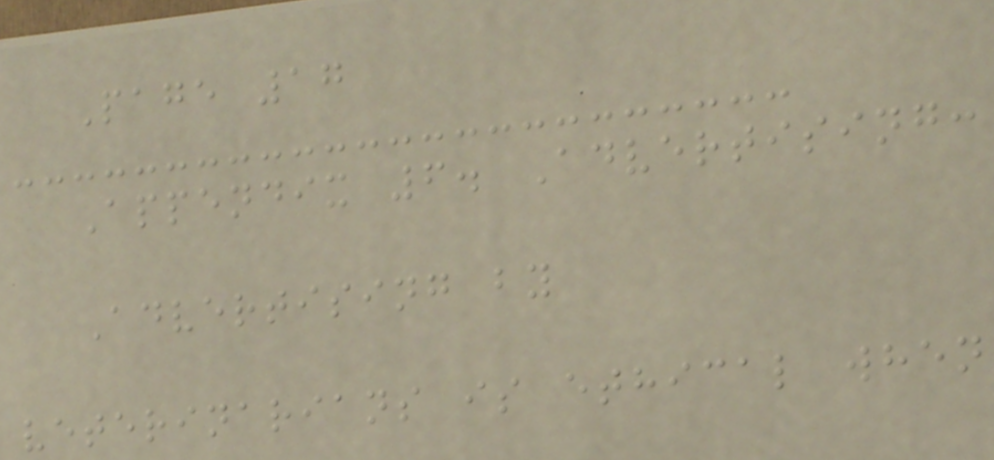Page 17
Appendix 6. Advertising:
Advertising by
veterinarians is ethical when
